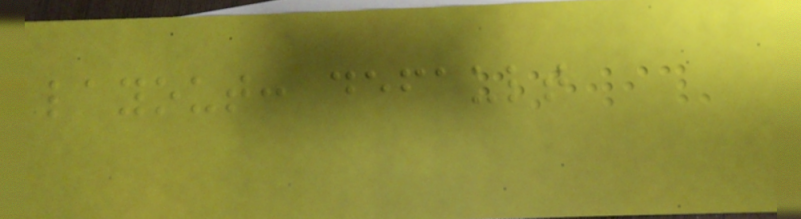layout: default
